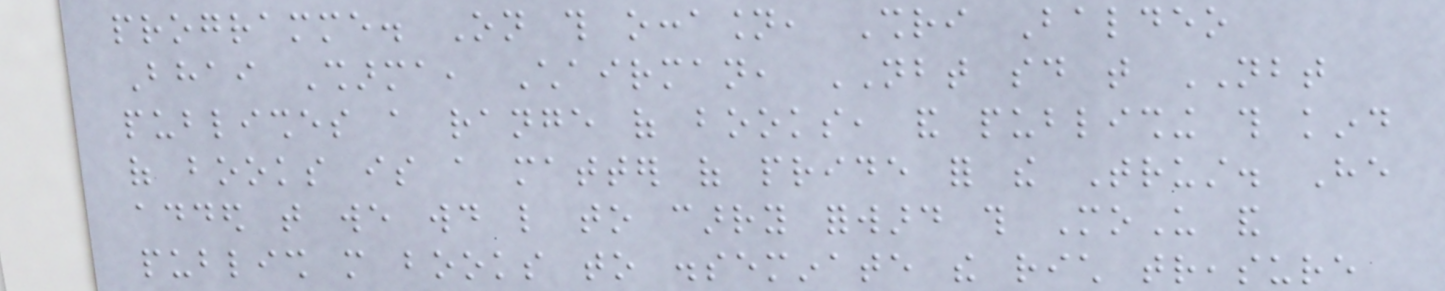programme. On this occasion, Shri Baldeo
Bhai Sharma, Chairman, NBT said that NBT
publishes a range of books, and publishing this kind
of books is a matter of pride for the Trust. He
added that we would like to carry forward this MoU and
publish more books to disseminate the rich treasure
